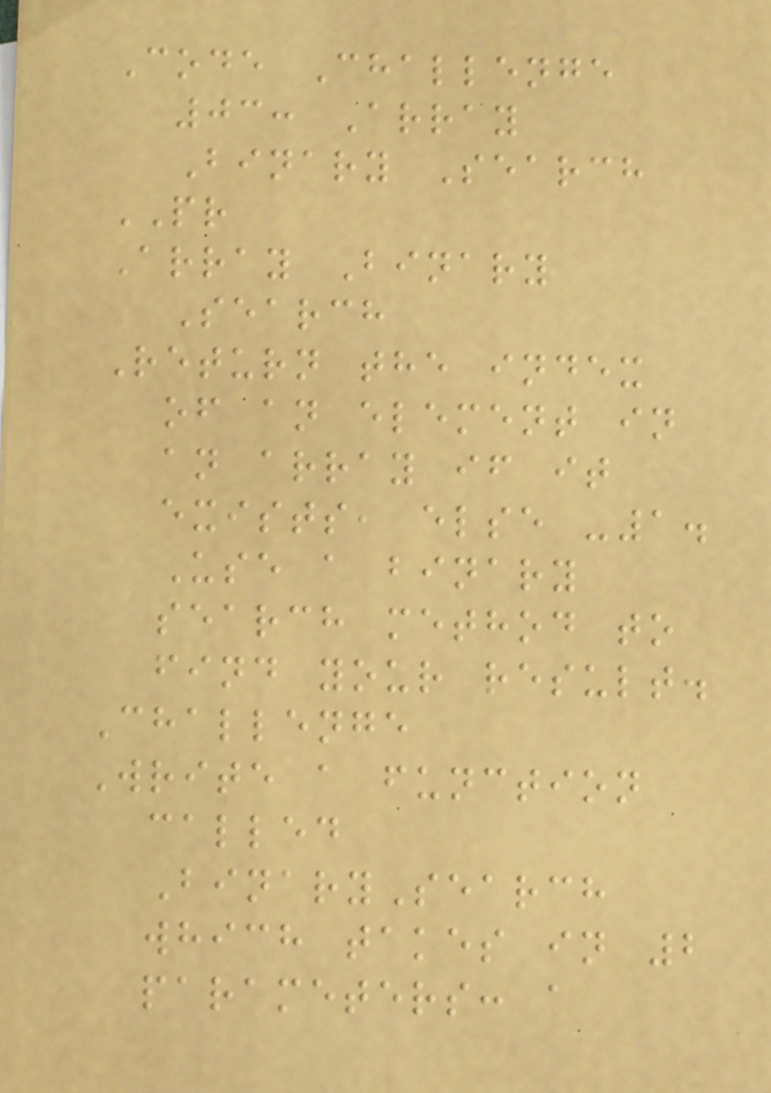Code Challenge
03: Array
Binary Search
PR
Array Binary
Search
Return the index
of an element in
an array if it
exists, else -1.
Use a binary
search method to
find your result.
Challenge
Write a function
called
BinarySearch
which takes in 2
parameters: a
